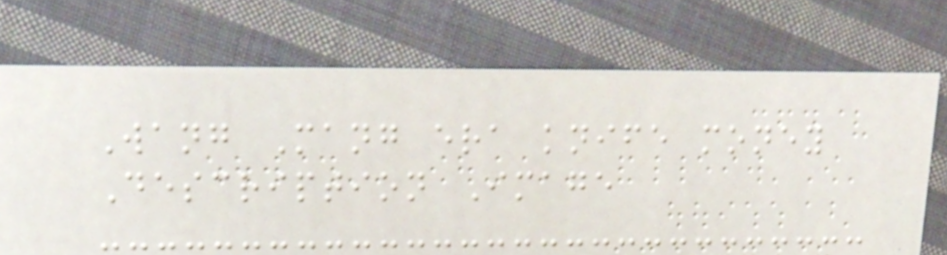Wang Mang era knife money
Description Image
